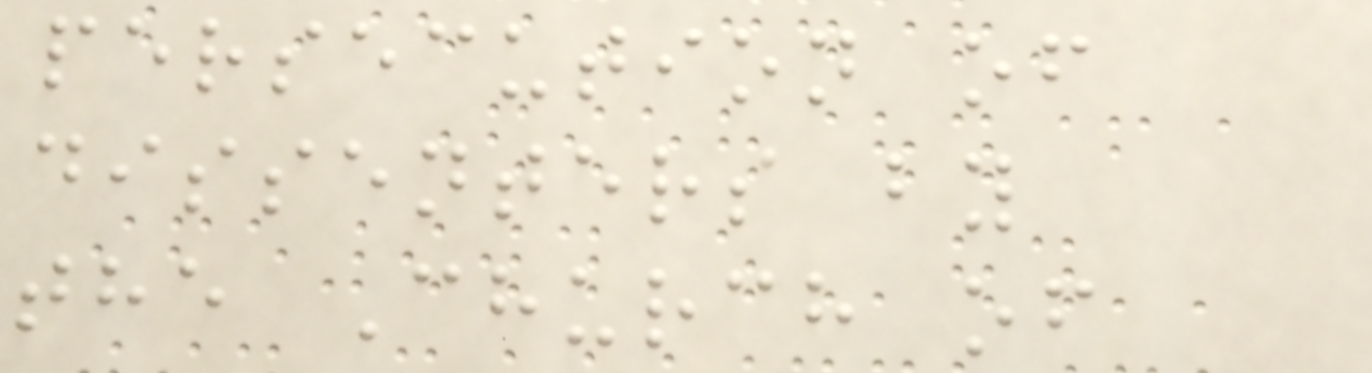persecution of
dissenters by
the Church of
